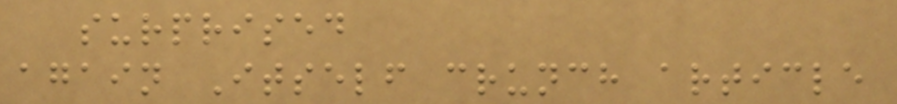surprised
again Itself crunch article
